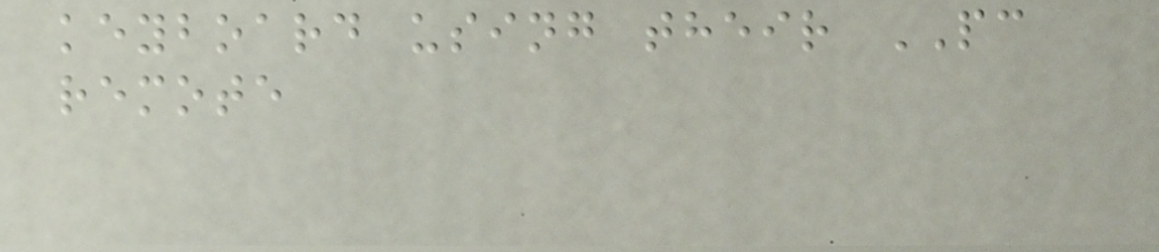keyboard using their PC
remote
